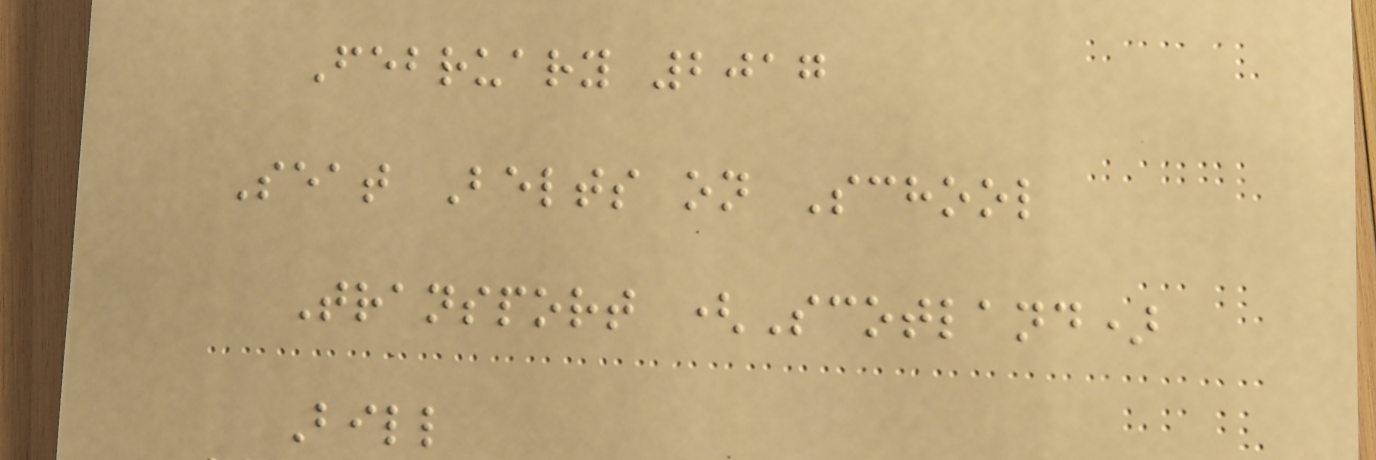February 2017
Seat Belts on School
Transport (Scotland)
Bill
